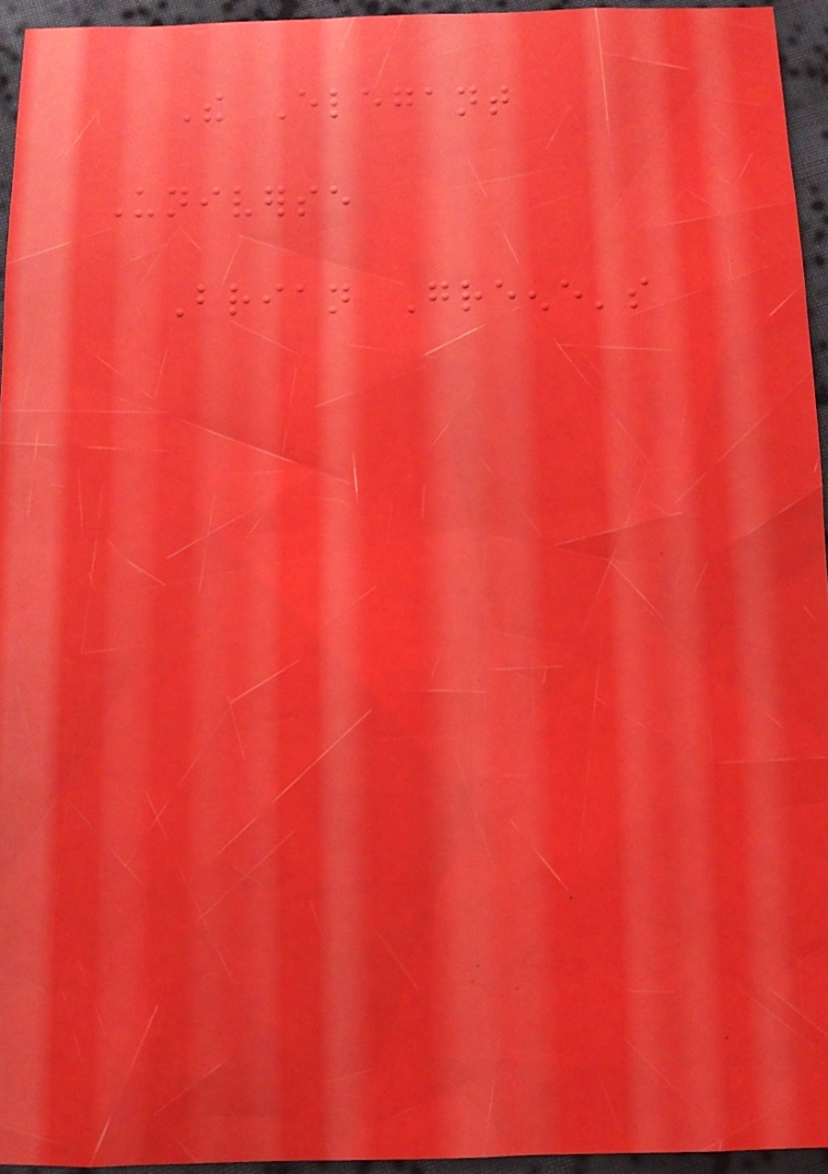The Elegant
Universe
Brian Greene's
